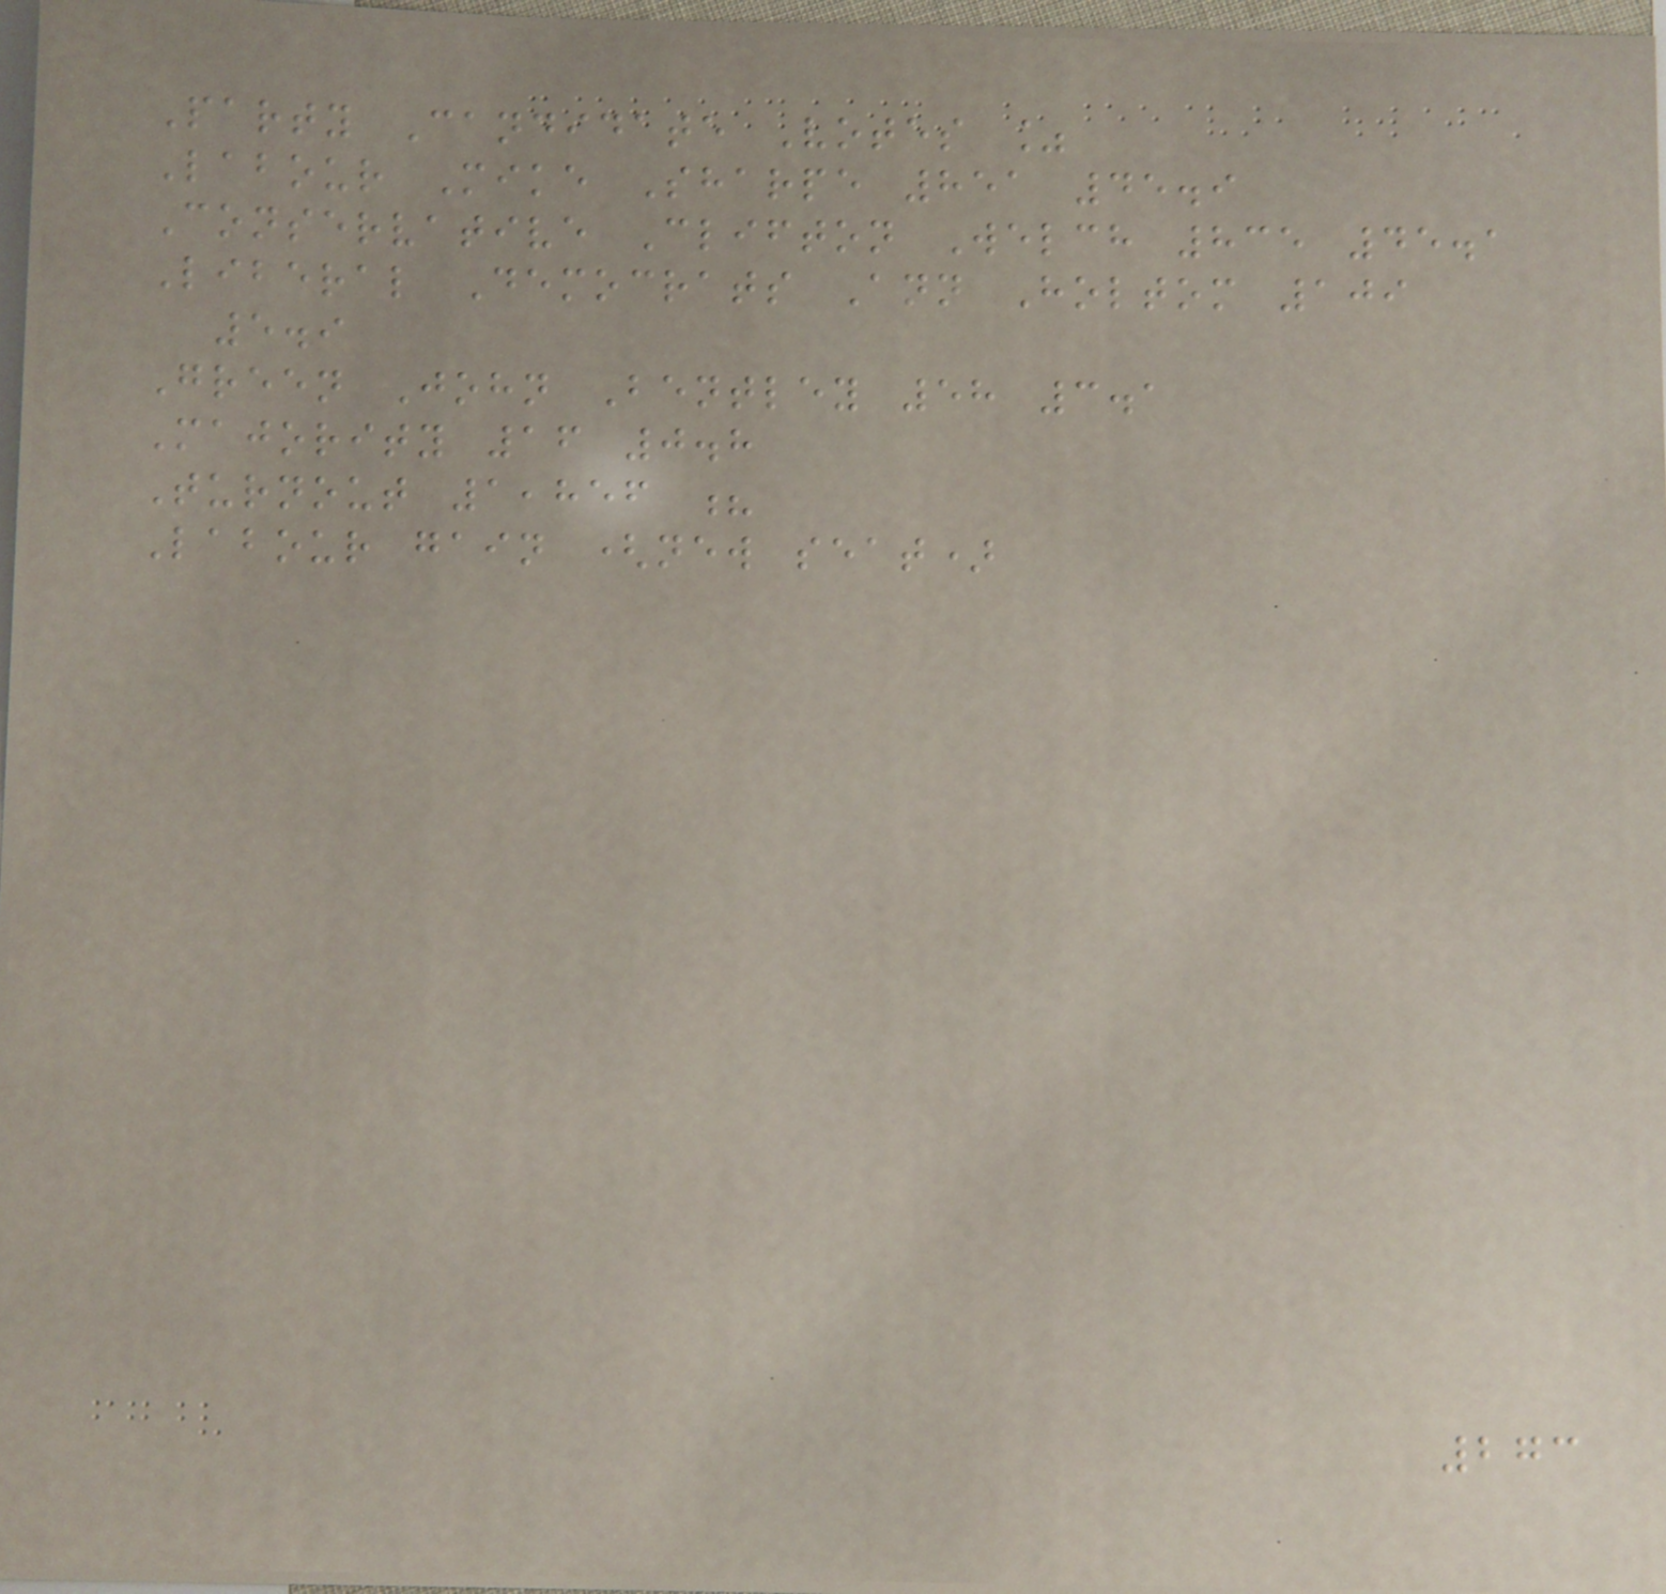Party Candidate Votes %
Labour Mike Sharpe 851 45.9
Conservative Clifton Welch 835 45.1
Liberal Democrats Ann Holtom 109
5.9
Green John Bentley 58 3.1
Majority 16 0.8
Turnout 1,856 ?
Labour gain (new seat)
273
